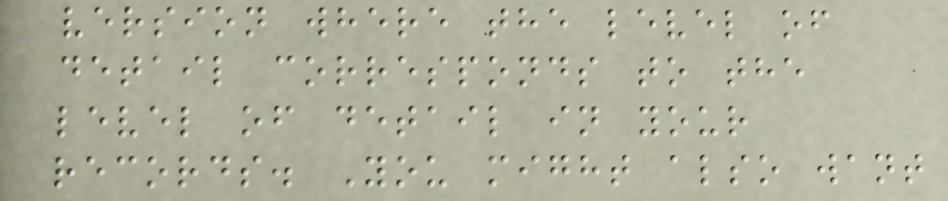version where the level of
detail corresponds to the
level of detail in your
records. You might also want
